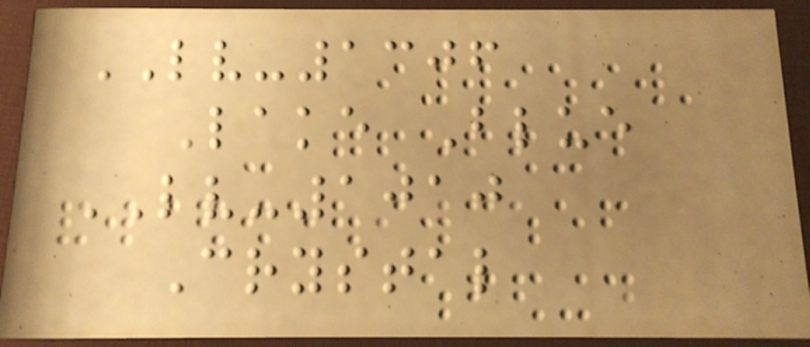LV-1306
Lake Blue
LV-1010
Crystal
